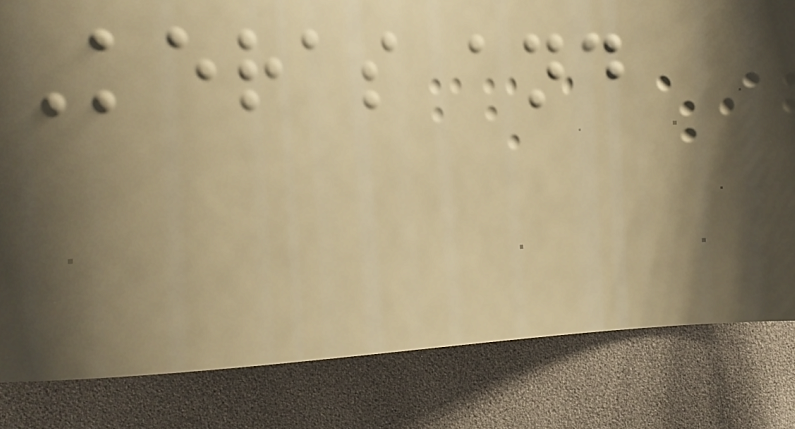Keras and
